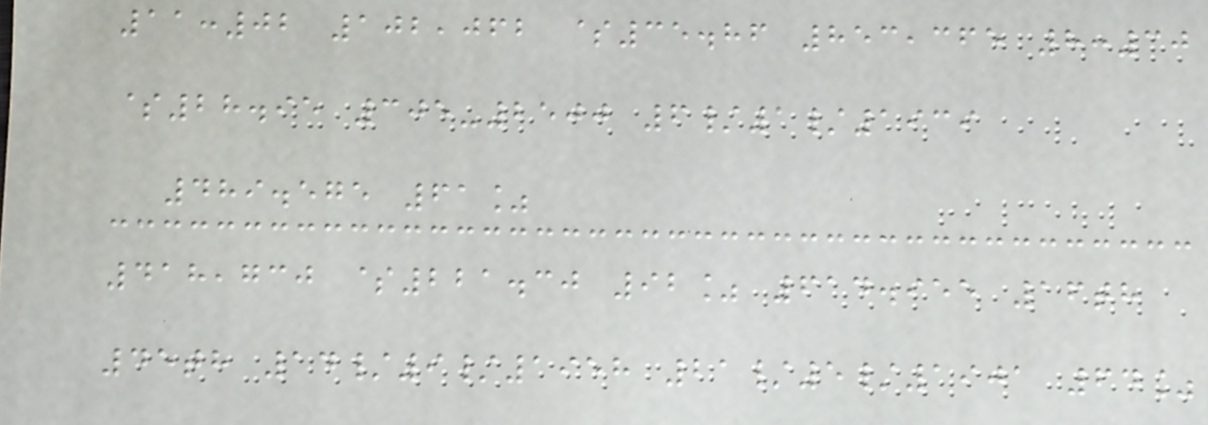11:02 102,062 $35.86 853,365 8:30
$28.95 305-2500 6/1/1939
489.575 61%
418,730 $221.30 92% 614.955 16th
45th 14/9/1958 21/5/1901 64%
